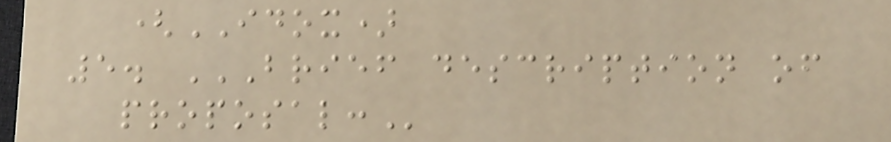(IDOX)
5. BRIEF DESCRIPTION OF
PROPOSAL:
